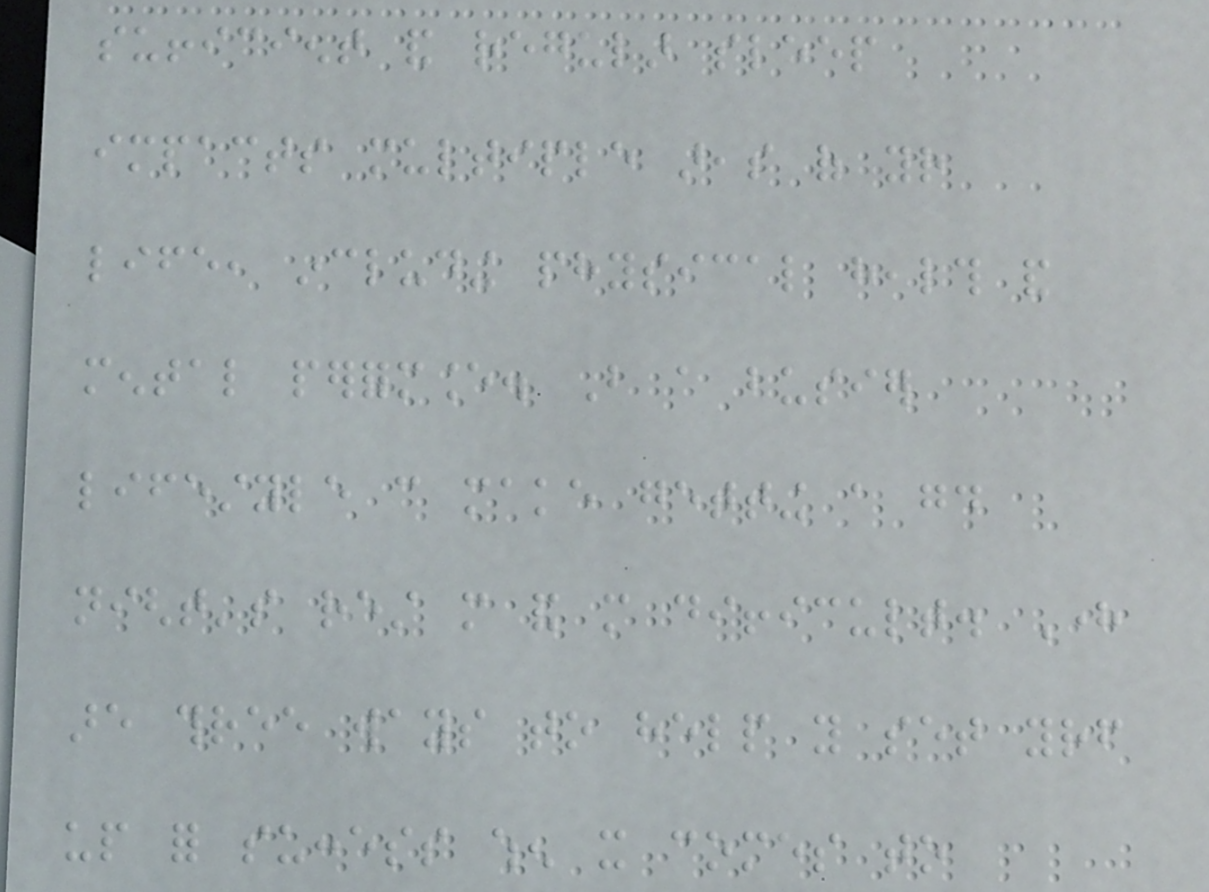sufficient and regular sleep
impacts multiple areas of your
life, including physical health and
mental performance. But a busier
lifestyle can make getting a good
night's rest more and more difficult. Here
are three ways to help you set yourself
up for success when it comes to
